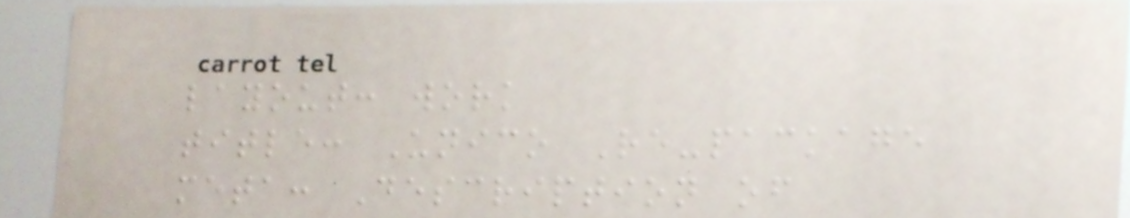layout: work
title: Unico Re-package
meta: Description of
